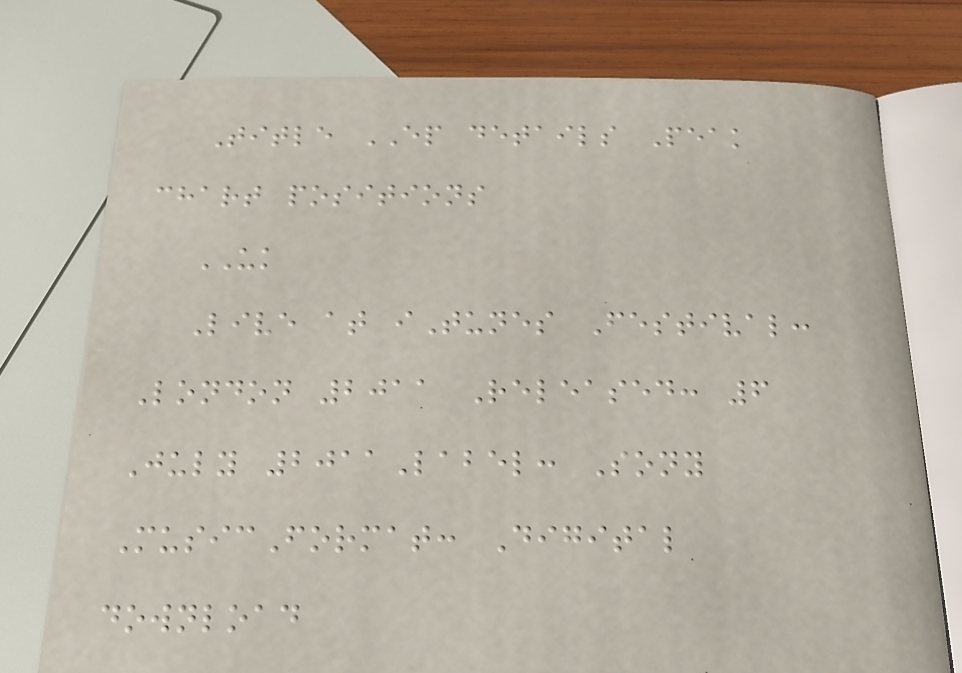Title EP details Peak
chart positions
UK
Live at iTunes Festival:
London 2011 Released: 6
July 2011Label: Sony
MusicFormat: Digital
download
